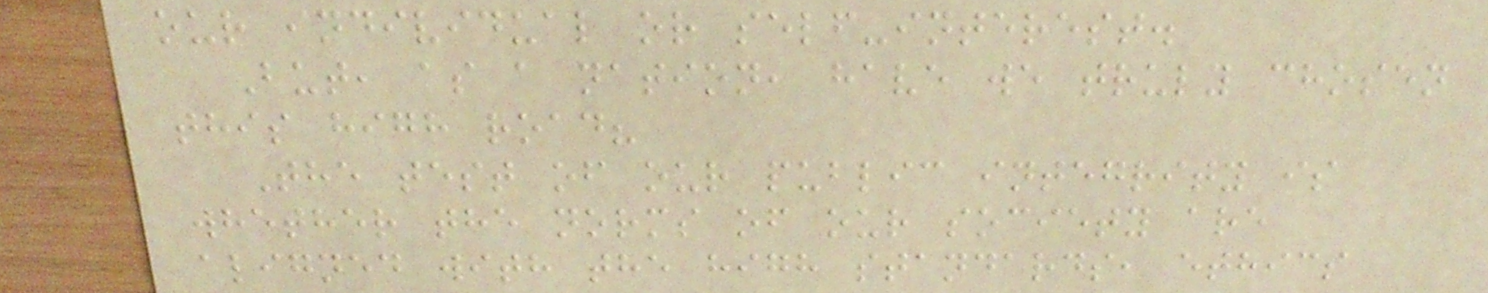our individual or self-interest.
But, as a nation, have we truly chosen
this high road?
The test of our public integrity is
whether the norms of our society are
aligned with the high standards, ethics
